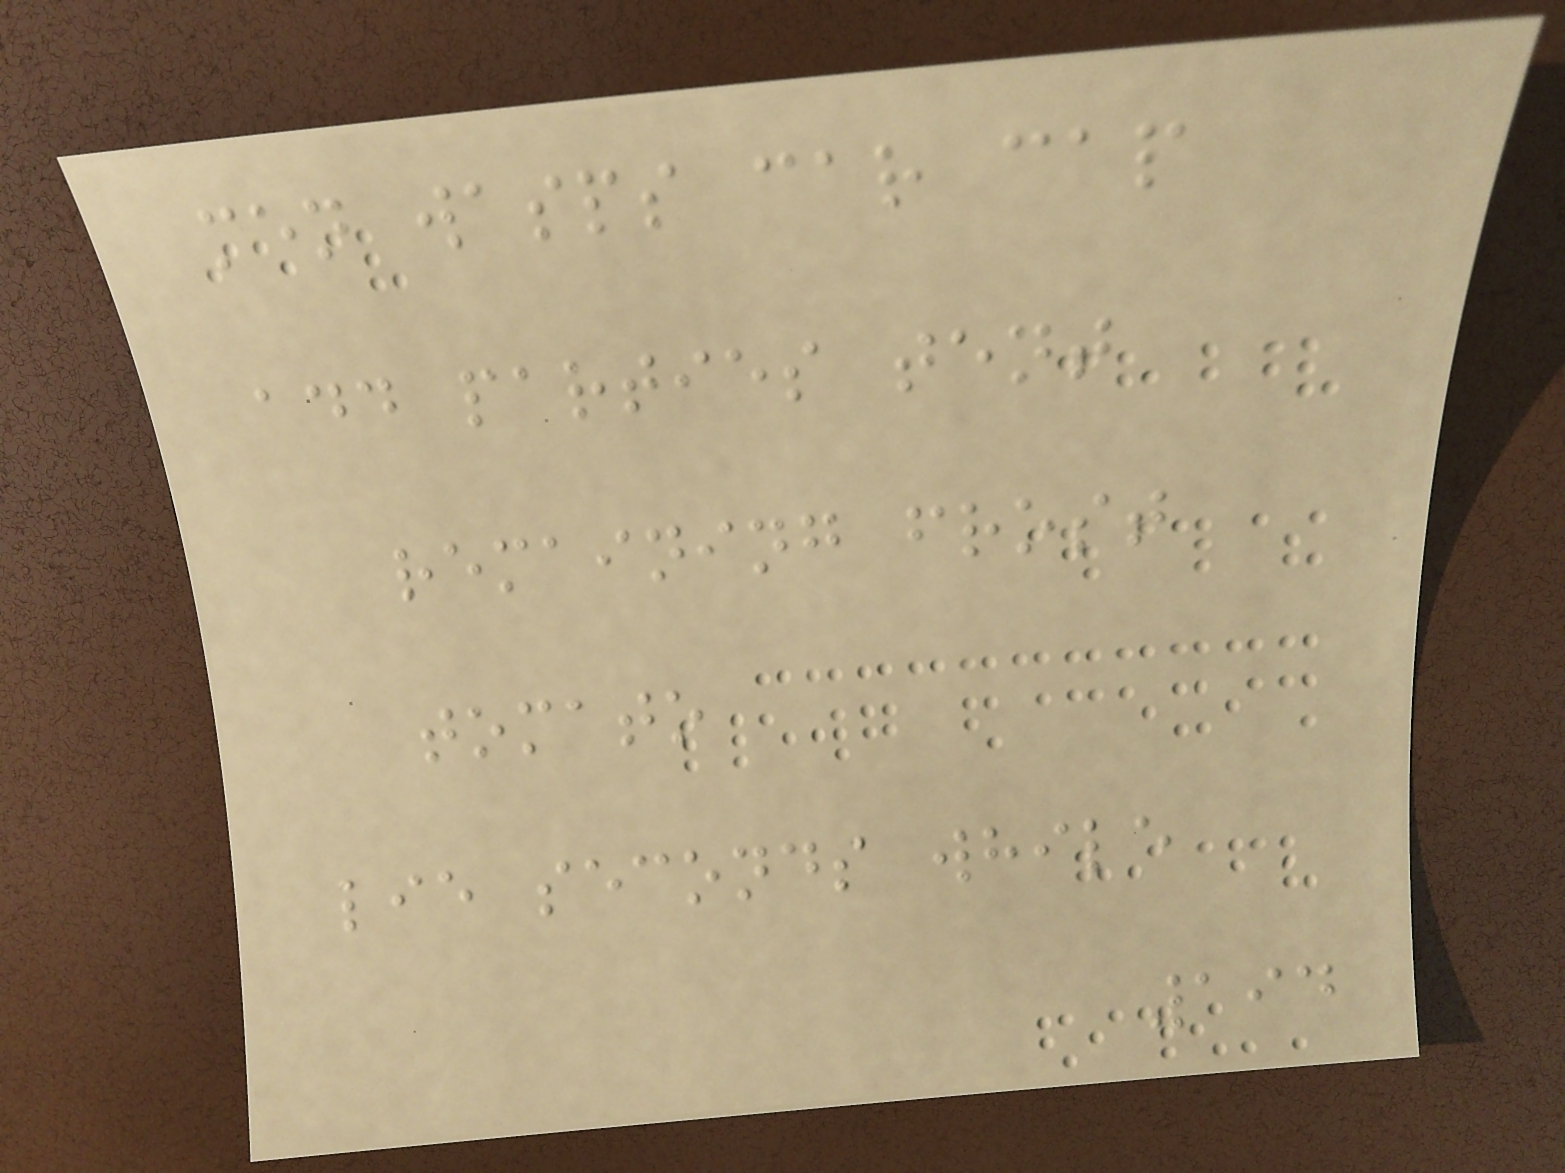men wasps car cap
add parties tent
remaining frost
tomato
lie seconds while
194
